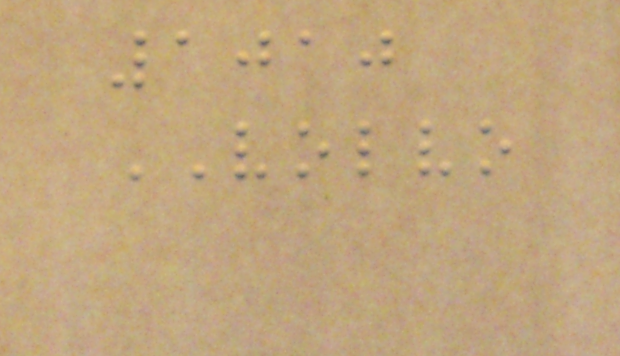1010
VOLVO
